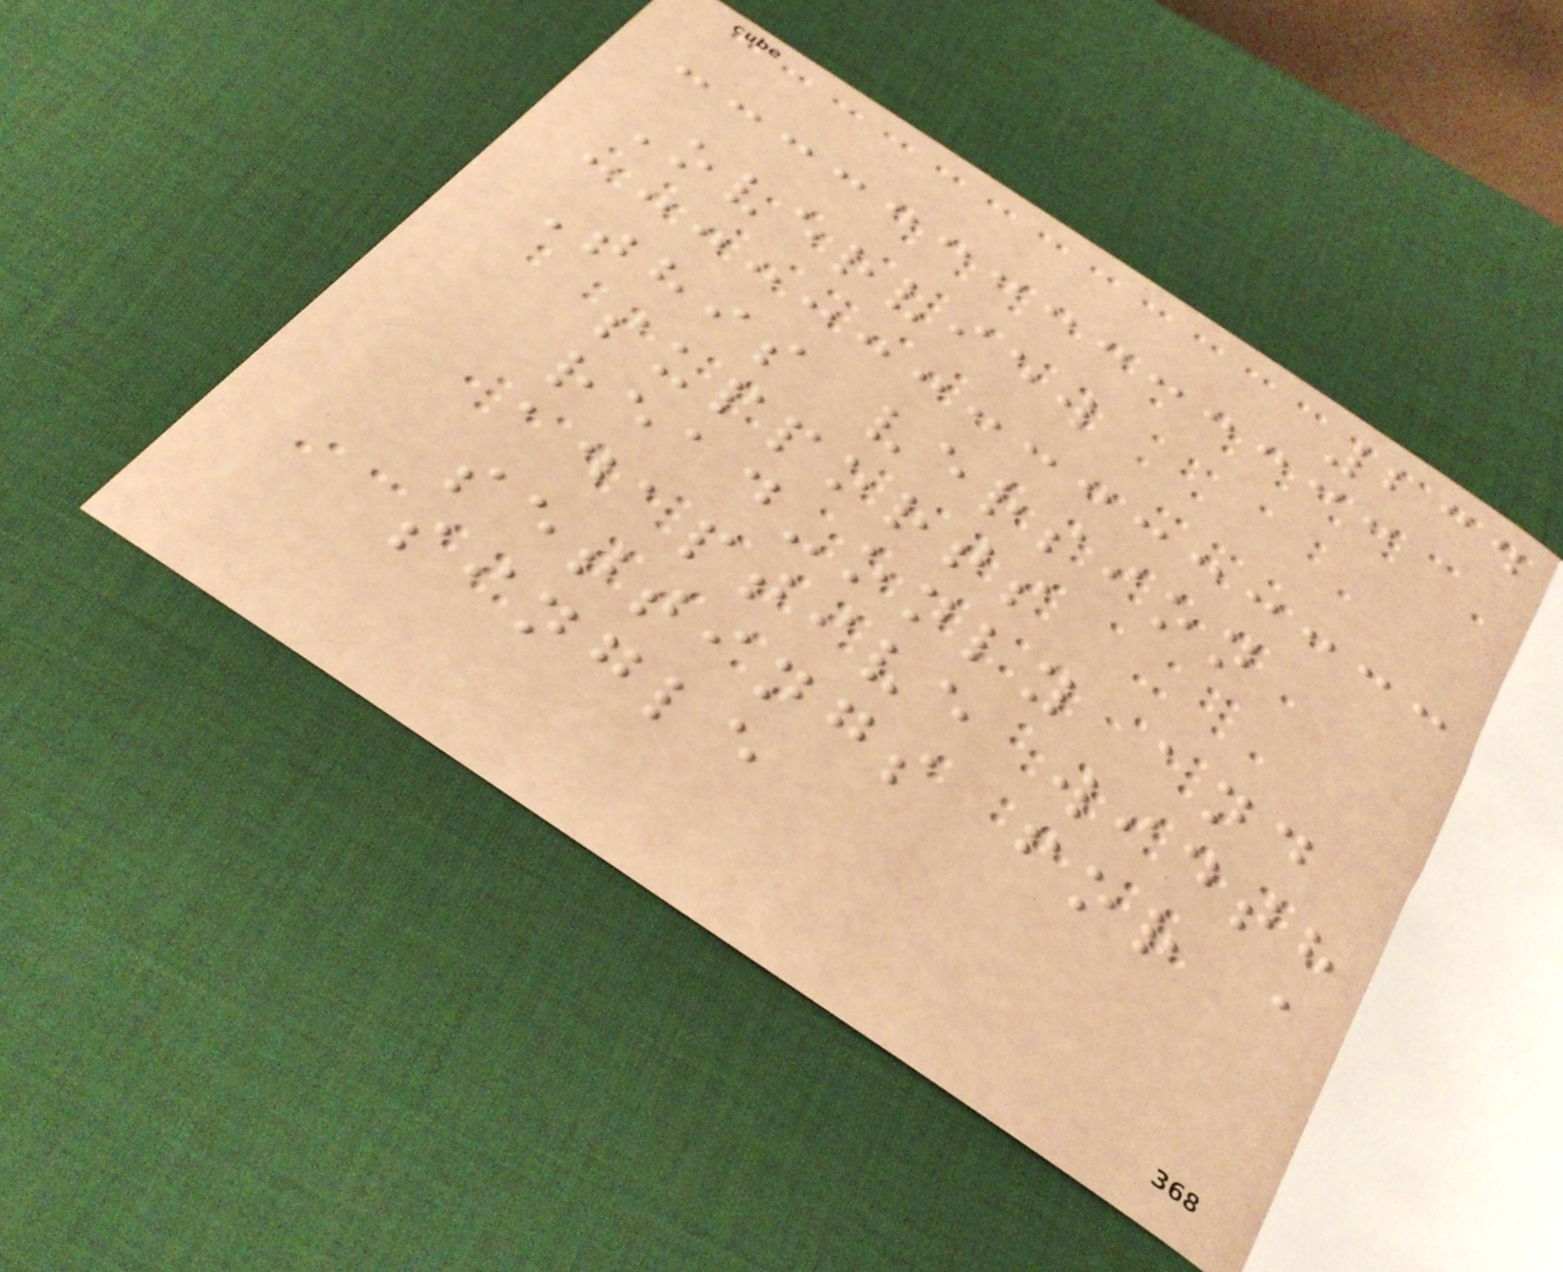234
Overview
This version
supports
read-only and
adaptive width
settings for a
single
